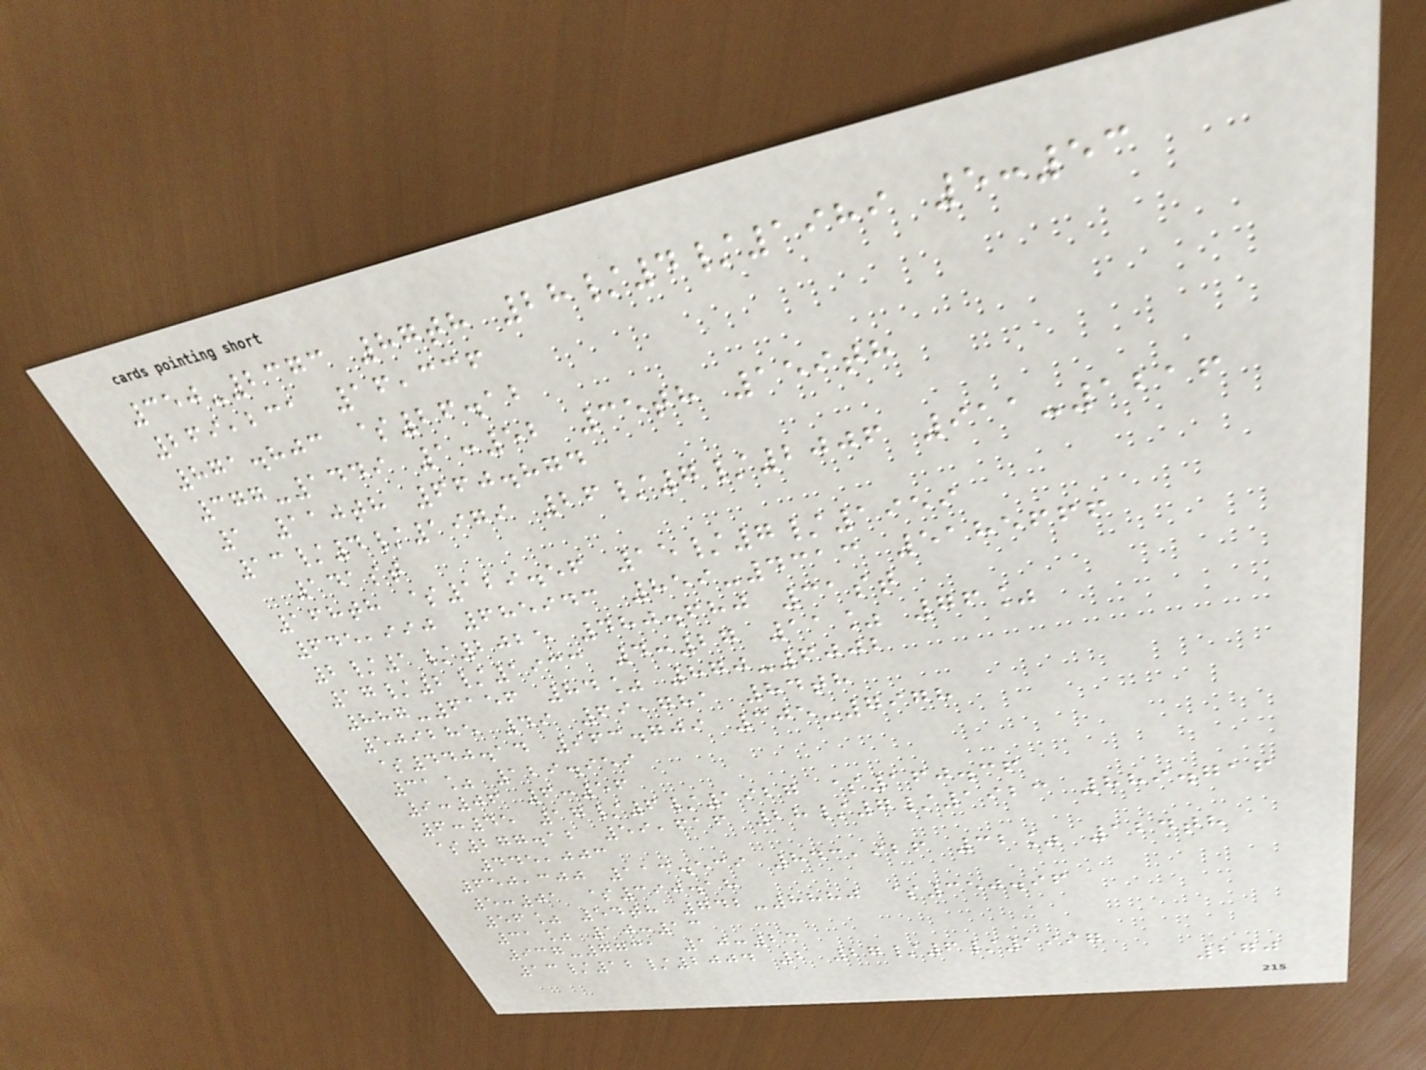350-2373 87th 28/4/1989 5:53
269,231 16,336
871.803 $26.12
377-1449 1:52 35th 159th
1 110th 660.874
13/4/1979 26/7/2006 911-1216
141st
168th $129.56 15/7/1959
645,990 685943 859-4313 5185666
2/1/2025 480.680 31st
17/2/1933 4:27 11% 76%
887-6156 84% 870-6002
509285 49 69,781 84th
$440.14 963.709 305-7978
31% 129.959
9:06 6:56
6:45 17/6/1927 $160.36
$277.12 59,616 28/7/1923 889.716
445,003
650,300 113.539 843,926 32% 124th
5:01 $390.18
56% 54th 742-8880 $350.96
31% 10:13
937-7731 10:23
13/12/2004 2 27/6/1997
270
